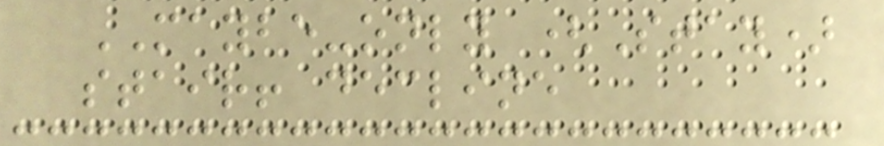MAYBE-only (Stay)
stair! decline
